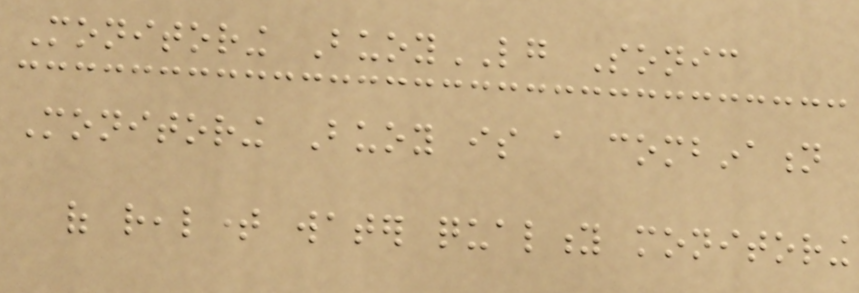Monitoring BuoyLG Sonic
Monitoring Buoy is a combination
of realtime water quality monitoring
